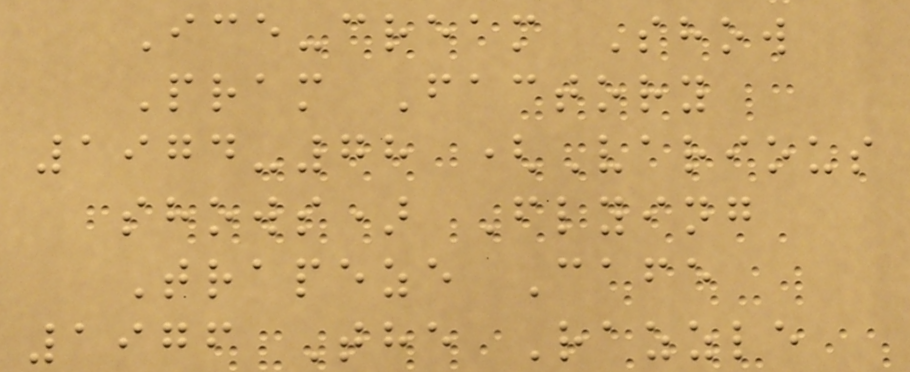Ice-cream Show
Pram Factory
1974-78 (Various
shows) Flying
Trapeze Cafe
1976 The Razzle
